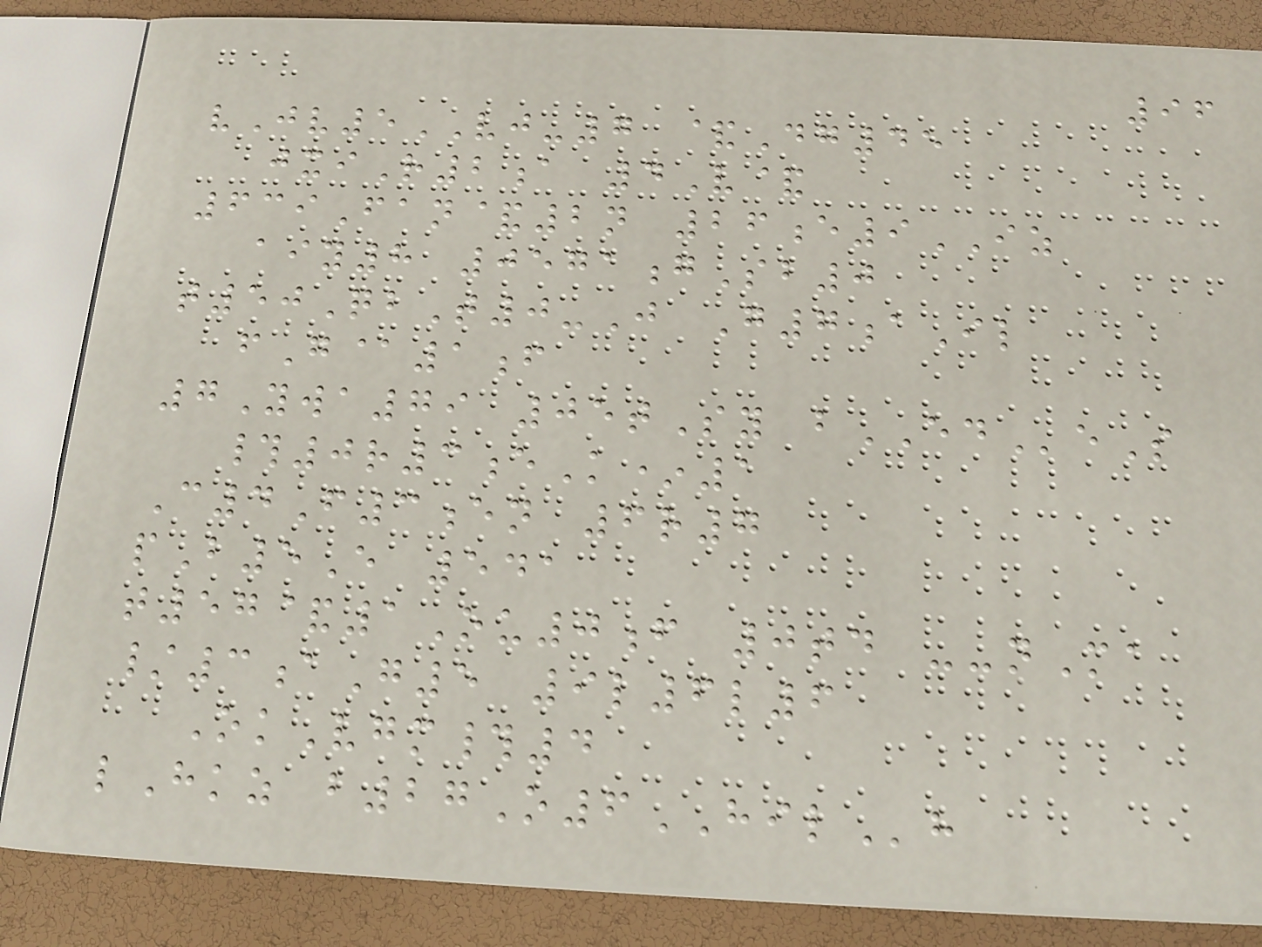96
vJv5VJ-7 &Dg45
jxiR2a 4V&
639Fan&2n 26e9IZ
aiy8 0571gSb0
t50QbT0-J G7aIl
fG@1f
7Ywa79 05tSy bEDeS
#0r3eK*1
C4F3en 6r7
pB5E 541
t57&1Ou0f 0td --nMa
/3aG5 9l6l6
OkVgm#4
lHkz b27O6HILh
